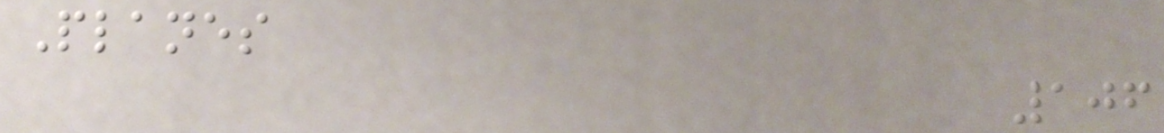Planes
106
